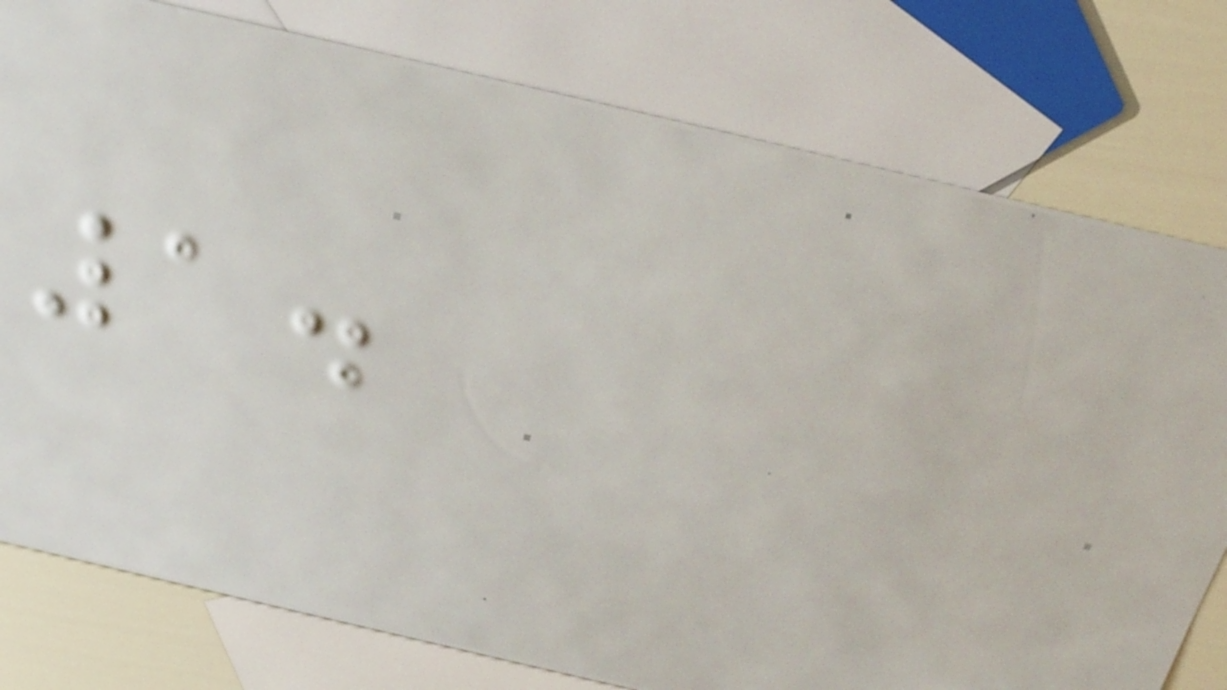1.
